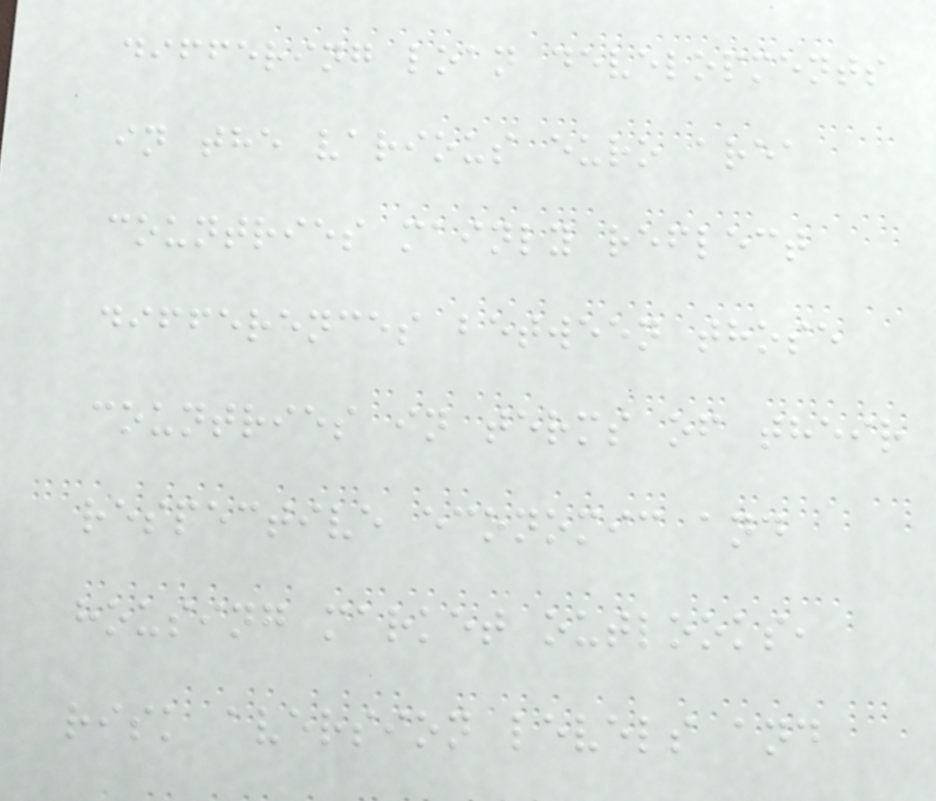differing loan developments
in the various euro area
countries mainly reflect
differences between those
countries in terms of their
respective economic and
housing market outlooks,
risk aversion levels and
